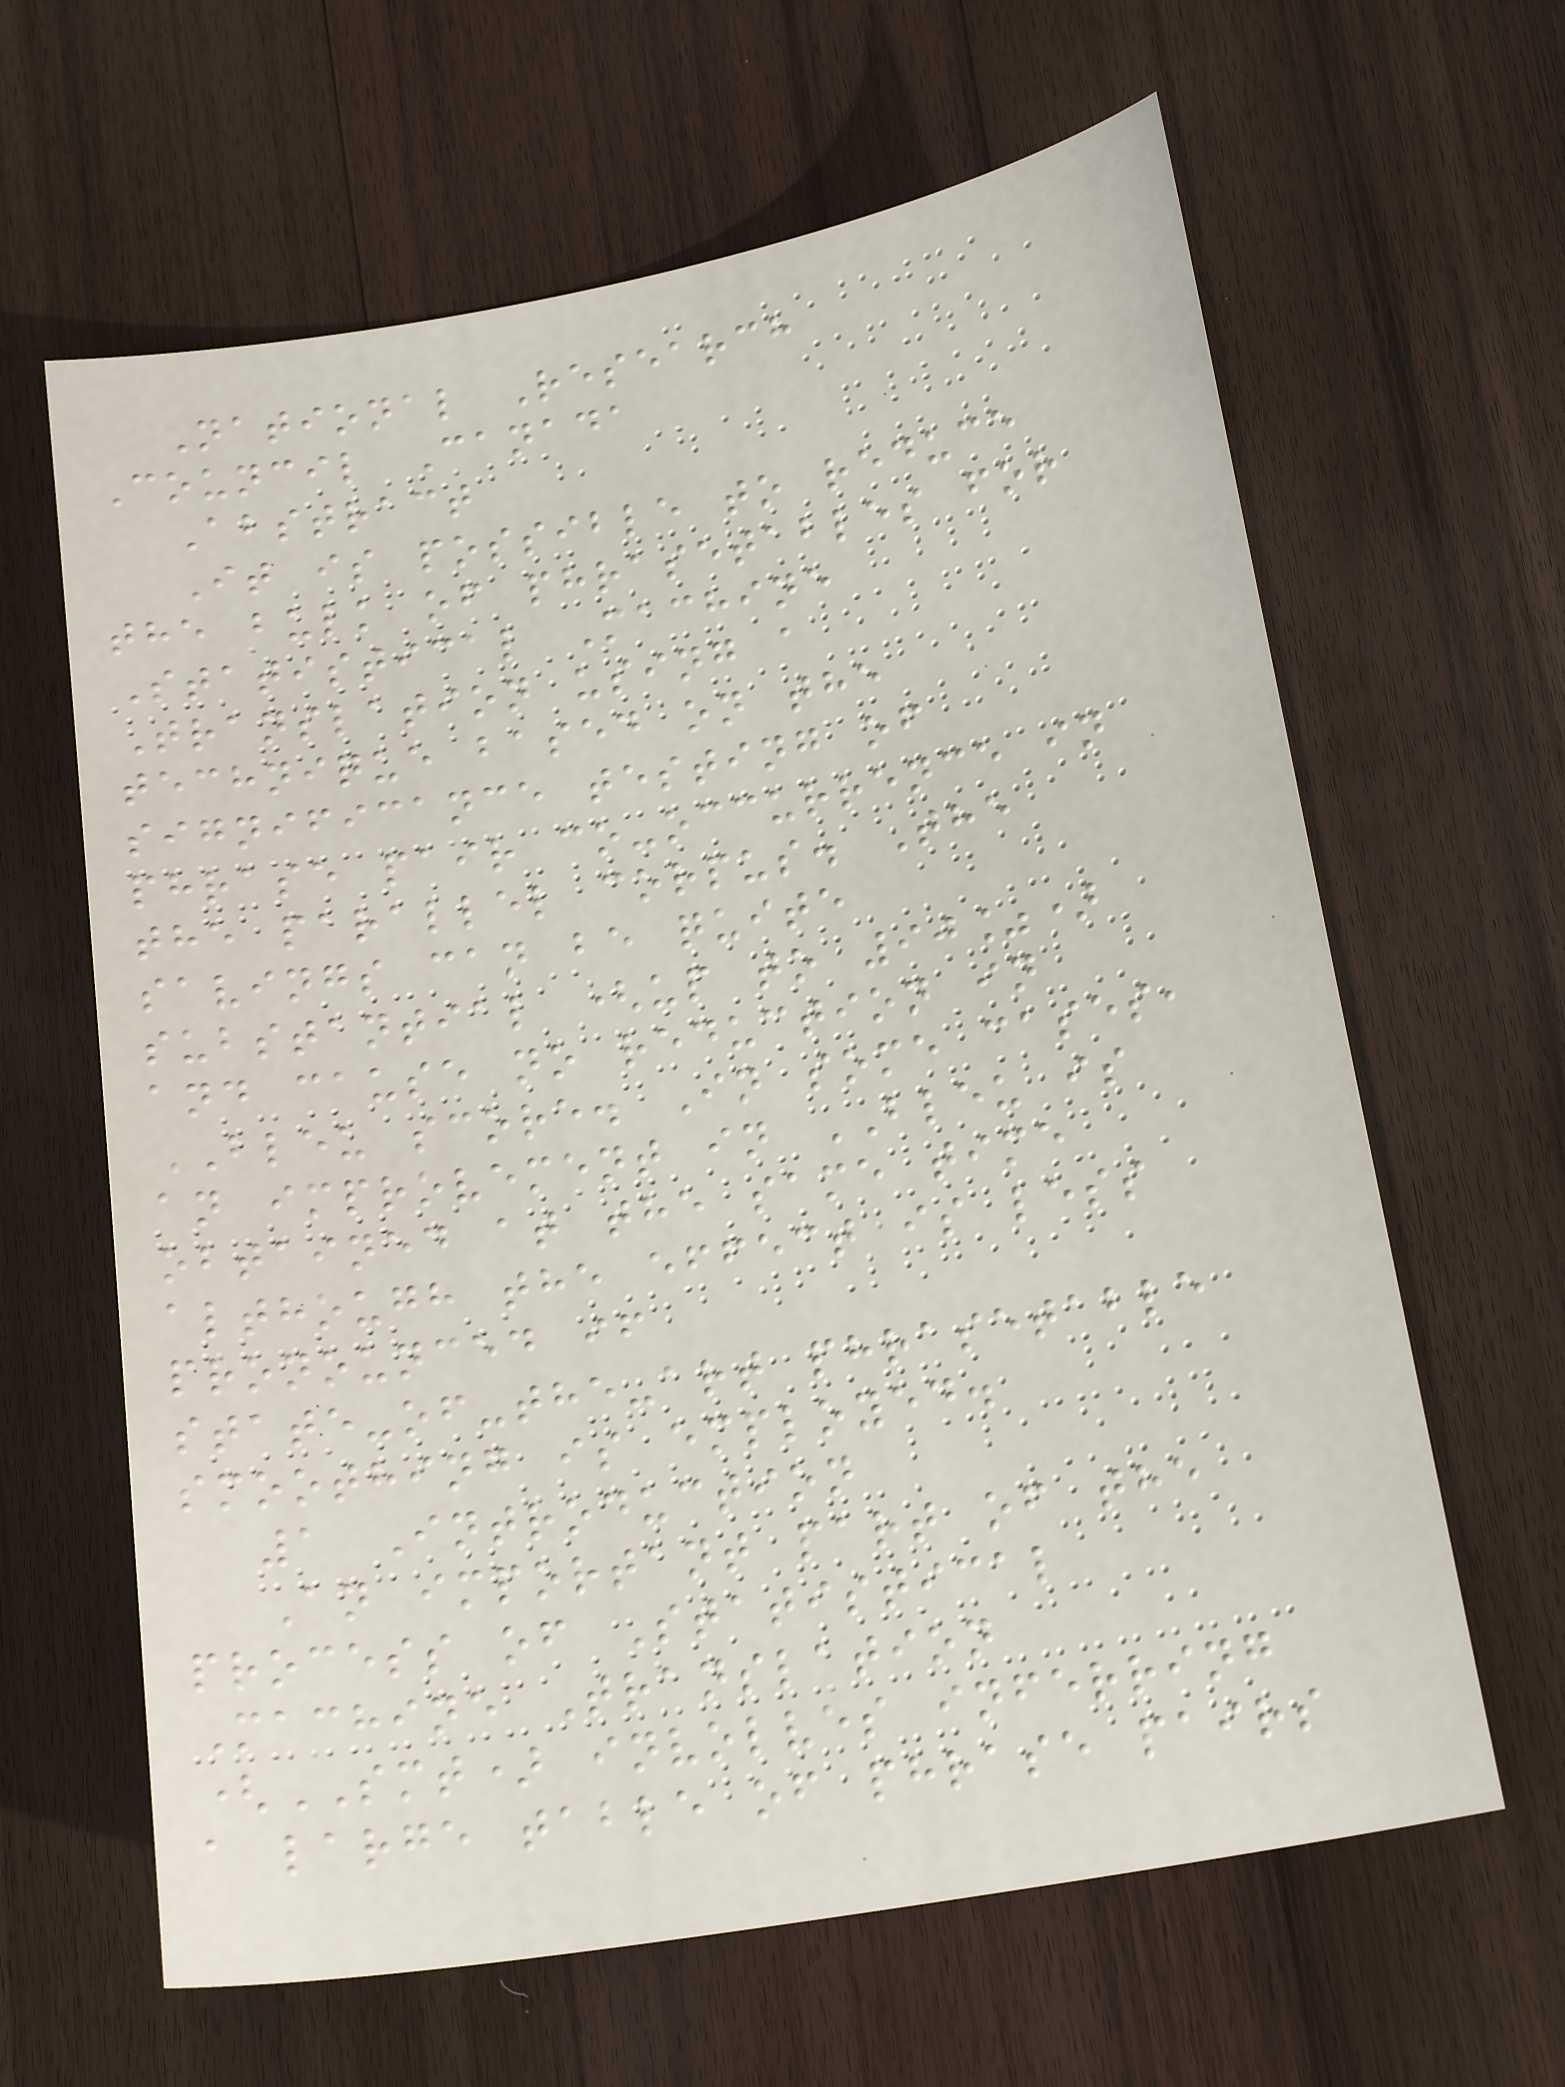National Research
Council Canada
Abstract
It is possible to reduce
the bulk of phrasetables for
Statistical Machine
Translation using a
technique based on the
significance testing of
phrase pair co-occurrence in
the parallel corpus. The
savings can be quite
substantial (up to 90%)
and cause no reduction in
BLEU score. In some cases,
an improvement in BLEU is
obtained at the same time
although the effect is less
pronounced if
state-of-the-art phrasetable
smoothing is employed.
1 Introduction
An important part of the
process of Statistical
Machine Translation
(SMT) involves inferring
a large table of phrase pairs
